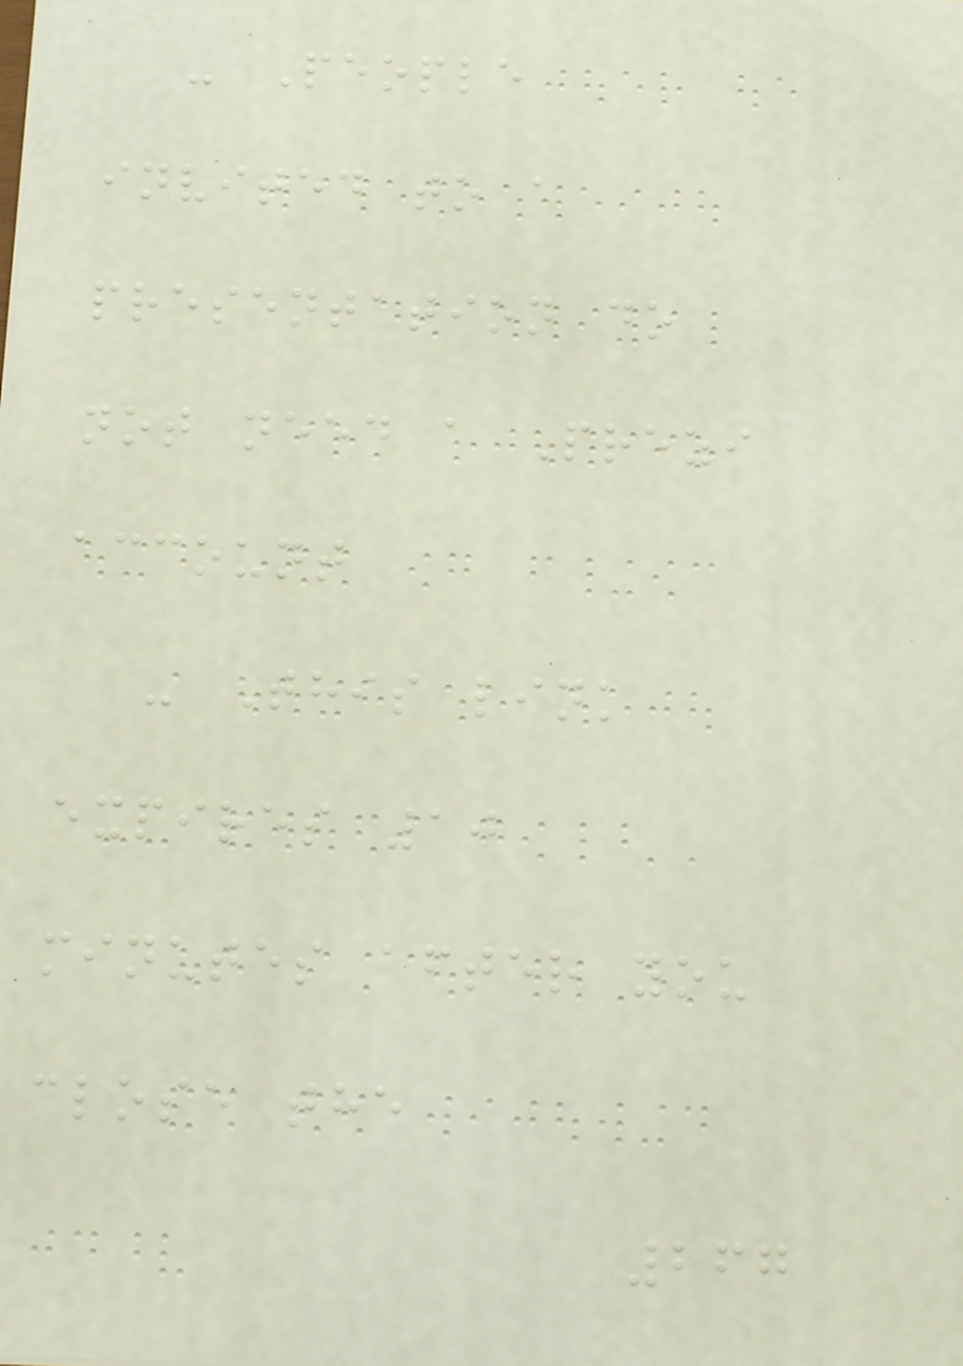- People
invited to a
presentation do
not need a Prezi
account
- This link
expires 10
minutes after you
close the
267
